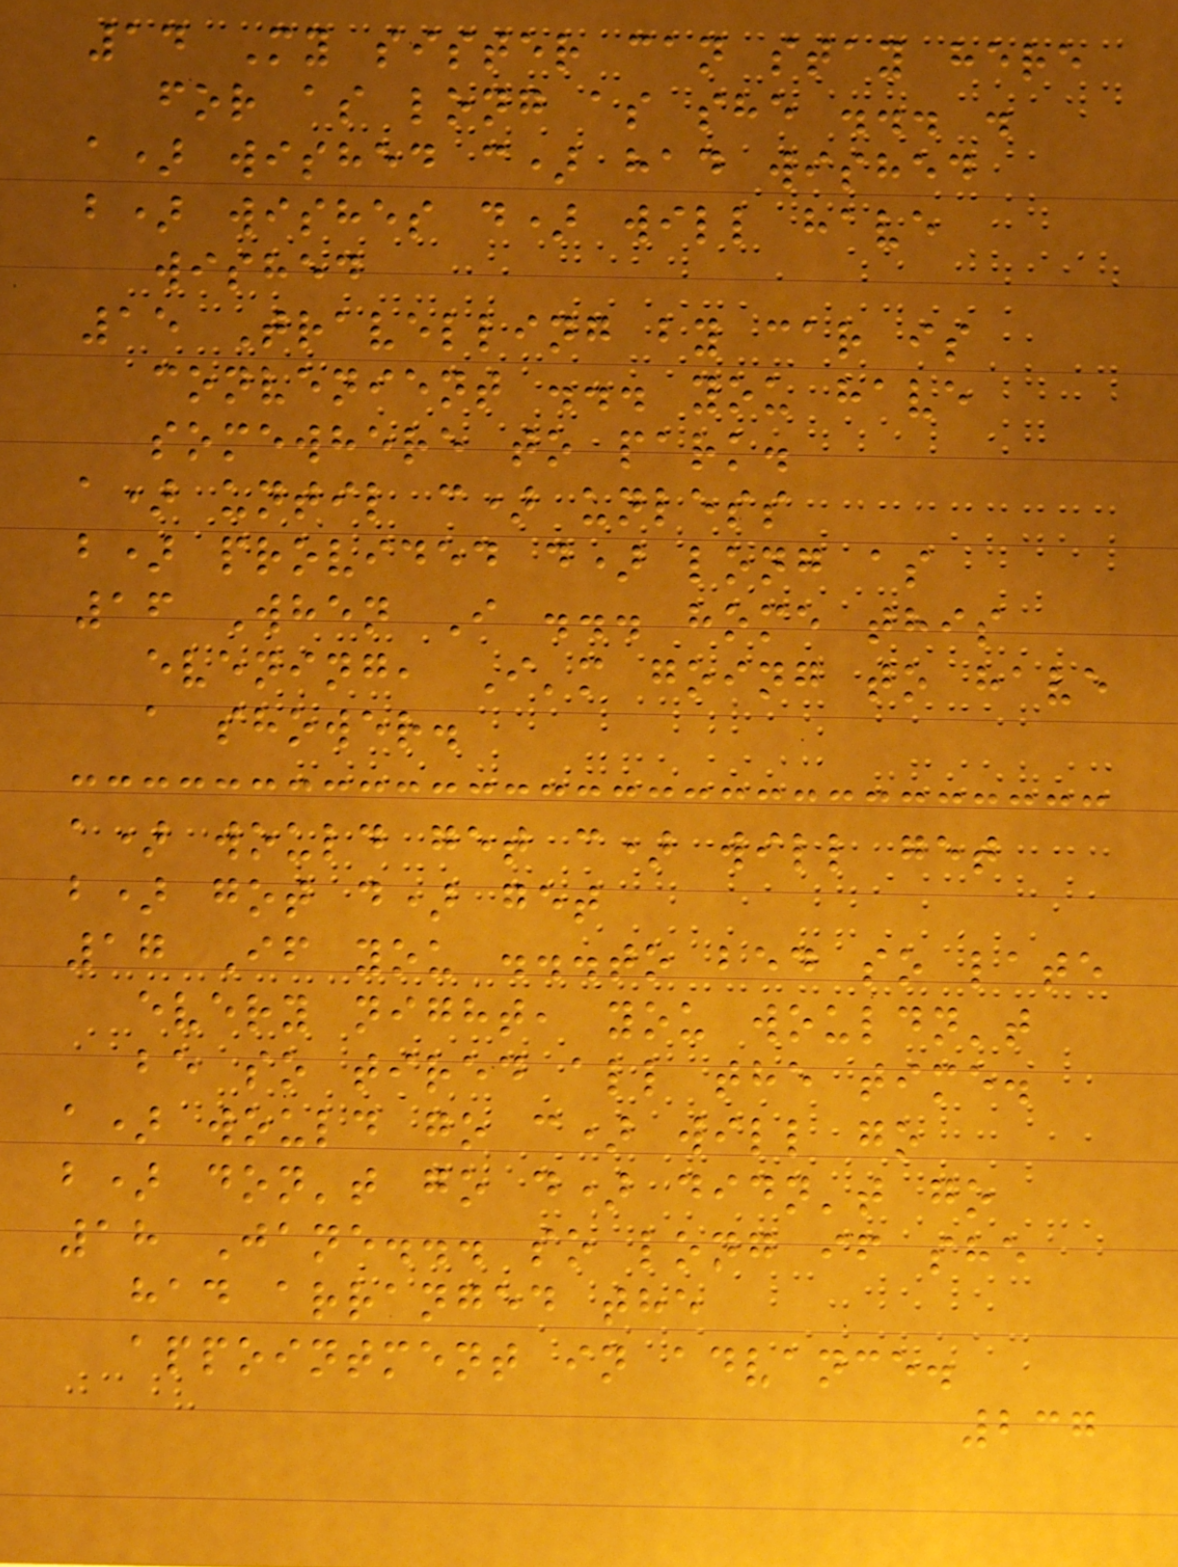14 My sister can stay here
for as long as she ... .
a) wished c) had wished
b) wishes d) will have
wished
15 Travelling by car is
convenient ... you have
somewhere to park.
a) until c) unless
b) provided d) long as
16 When I ... home this
evening, I'm going to have
a shower.
a) would get c) will get
b) got d) get
17 If you ...to bed so late
every night, you wouldn't
be so tired all the time.
a) would go c) will go
b) don't go d) didn't go
18 Jane... so long if she
had arranged the
appointment in advance.
237
